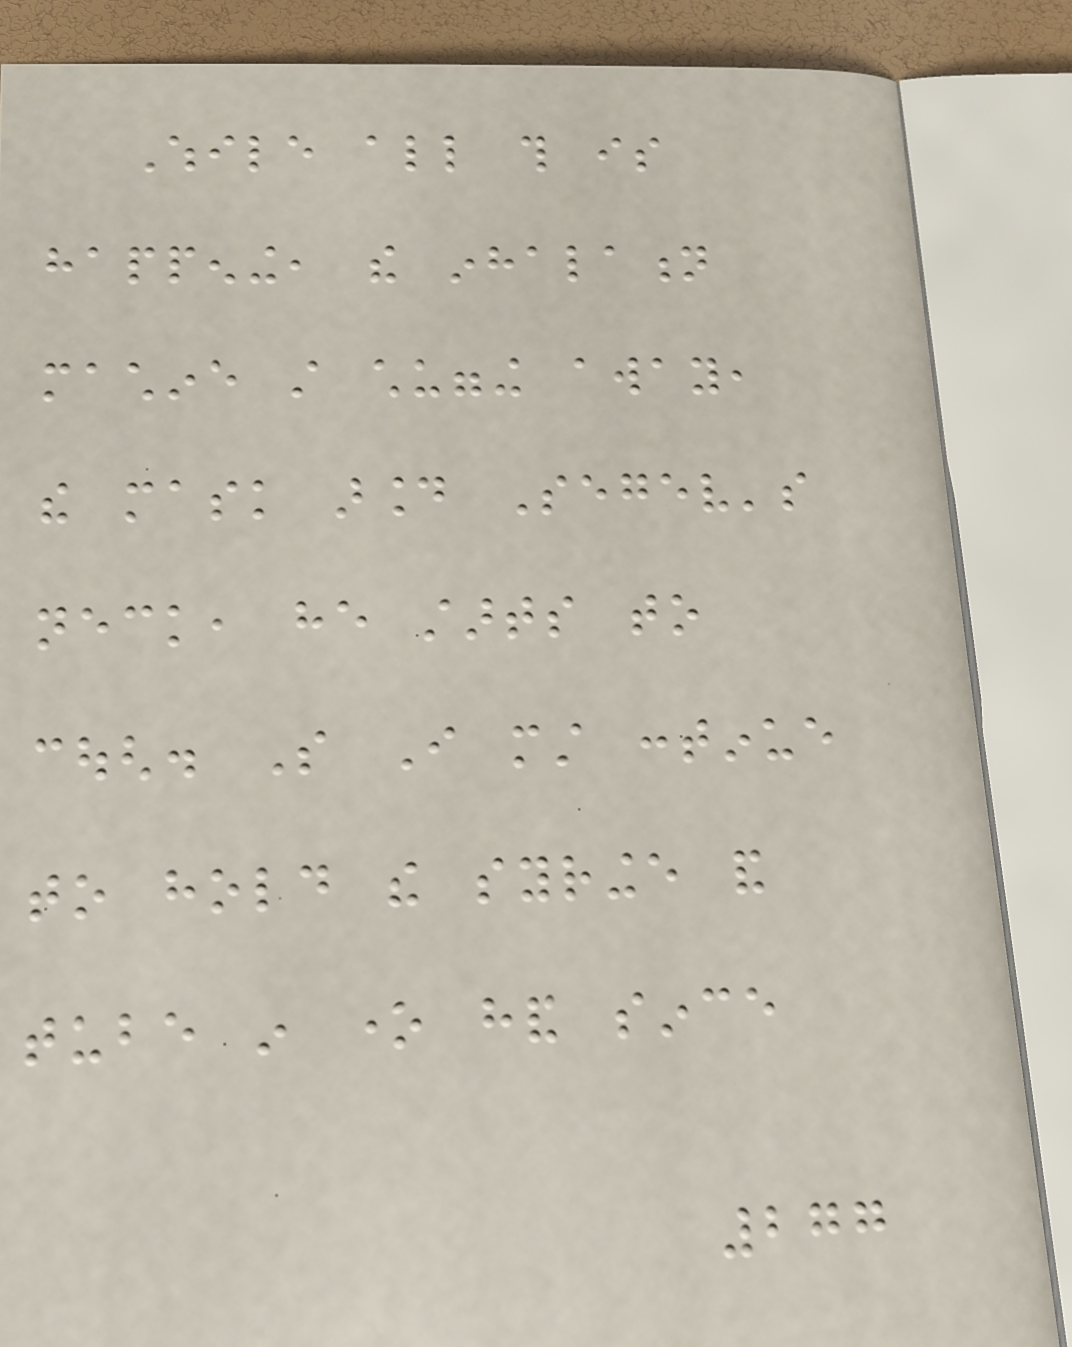While all this is
happening, the inhalation
machine still chugging away,
the mask around Segev's
neck, he starts to
cough. So I must continue
to hold the syringe and
tube in one hand since
277
